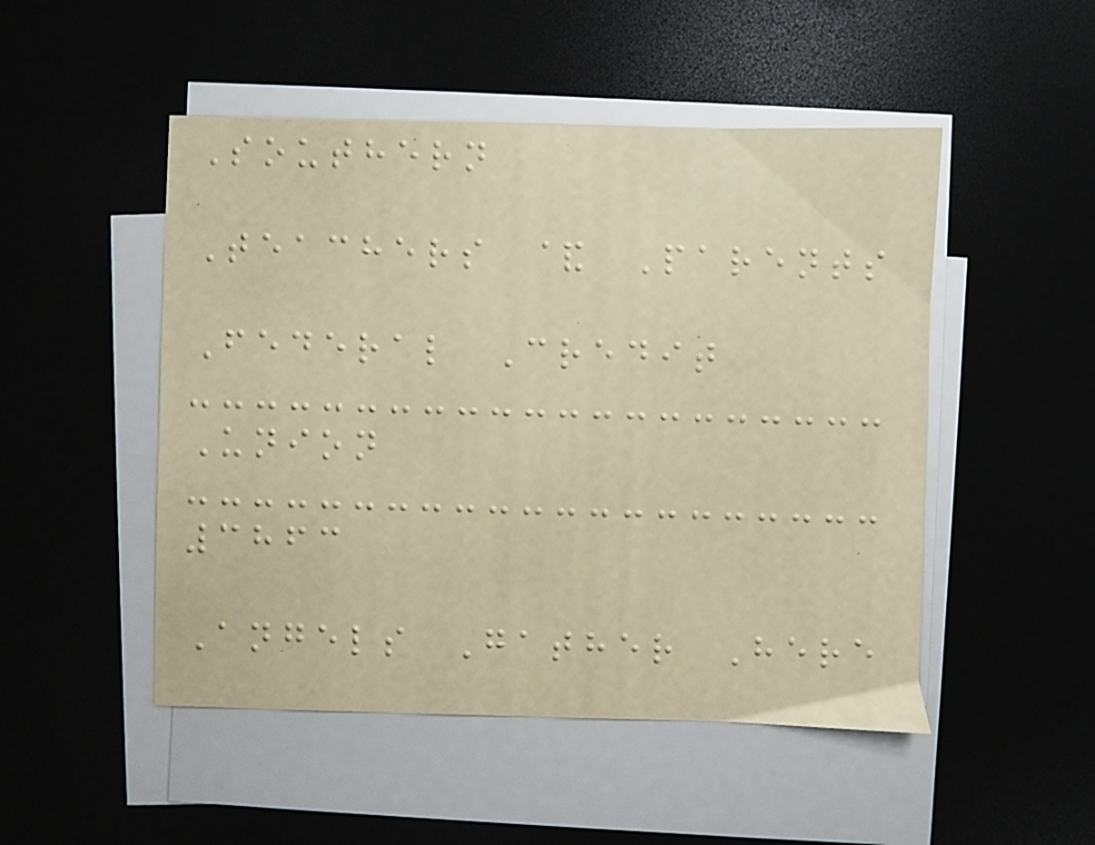Southern
Teachers & Parents
Federal Credit
Union
3863
Angels Gather Here
